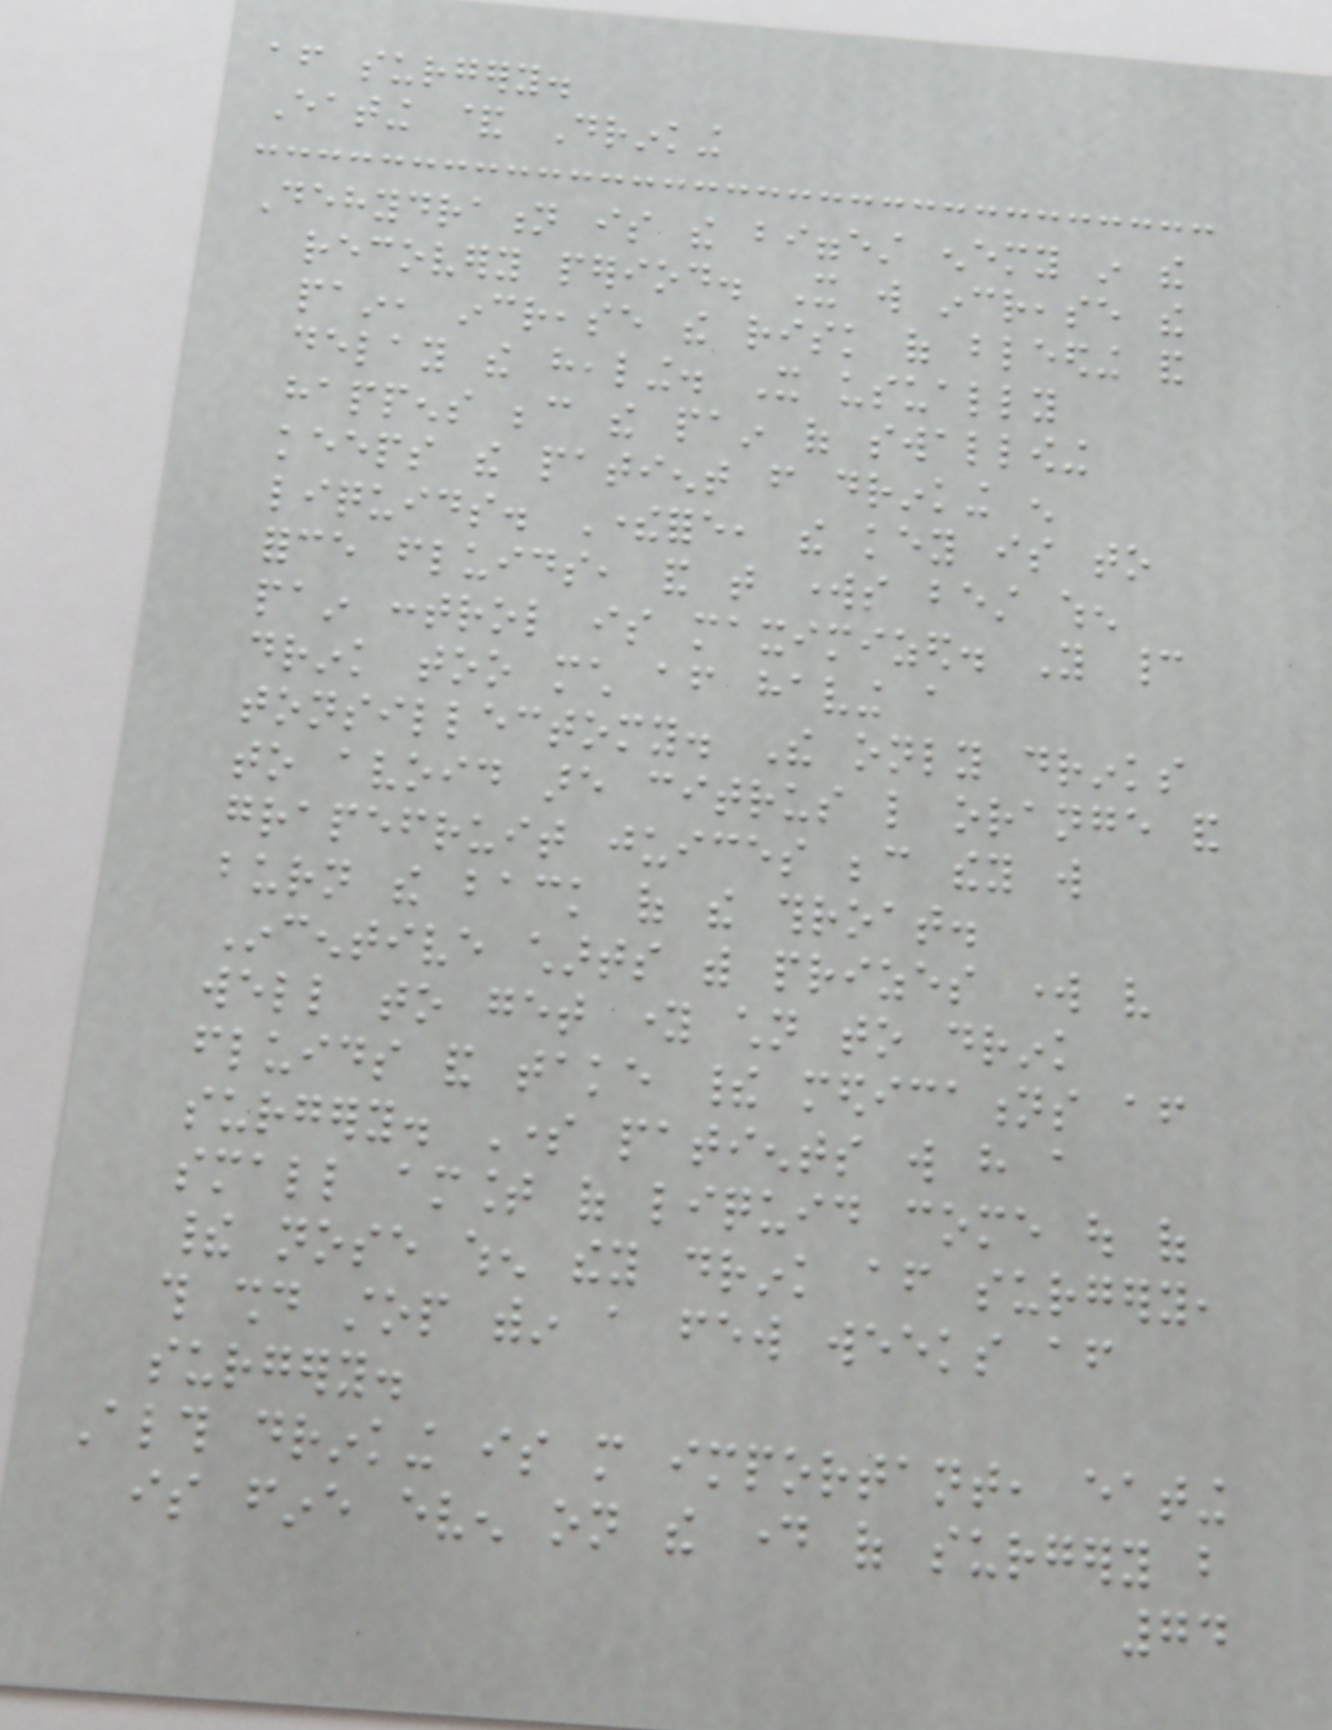after surgery.
Eating & Drinking
Dehydration is the biggest enemy in the
recovery period. It will increase the
pain, increase the risk of bleeding and
delay the healing. It usually
happens because the pain of swallowing
keeps the patient from drinking enough
liquids. Therefore, the key is to
force fluids, and that works best when
pain control is maximized. You cannot
drink too much after having a
tonsillectomy. The only drinks
to avoid are citrus like orange and
grapefruit juices because they will
burn the back of the throat.
Incentive charts with prizes work very
well to get young children to drink
fluids and take their medications after
surgery. Some patients will have a
small amount of liquid come out of
their nose when they drink after surgery,
this should stop within a few weeks after
surgery.
Although drinking is more important, eating
is fine even on the day of surgery but
74
